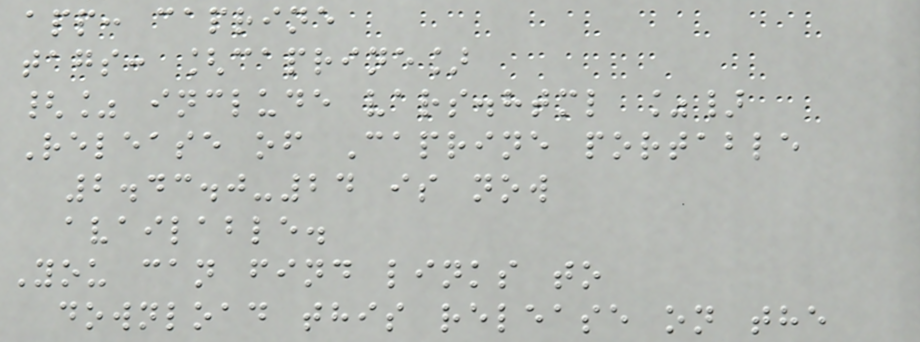app: caprine
tags: [caprine]
{% include vars.html %}
Release of Caprine portable
2.43.0-24 is now
available.
You can find links to
download this release on the
